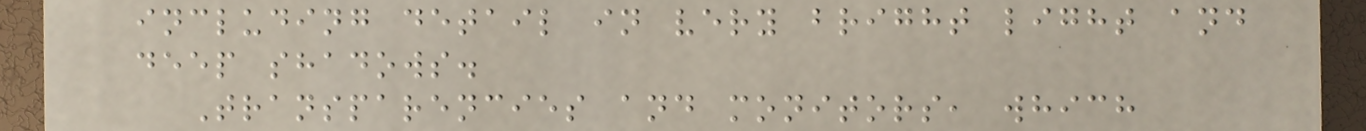including detail in very bright light and
deep shadows.
Transparencies and monitors, which
